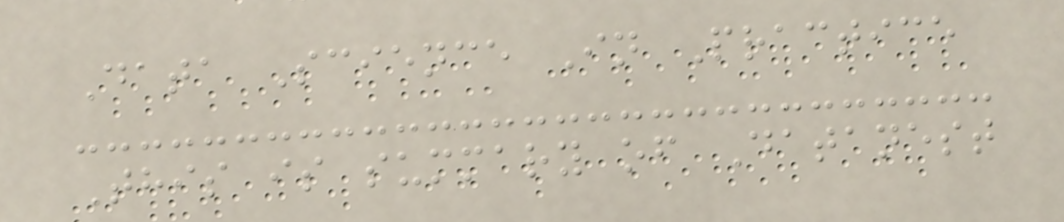Data Science In Practice
This is summary of Datanest
